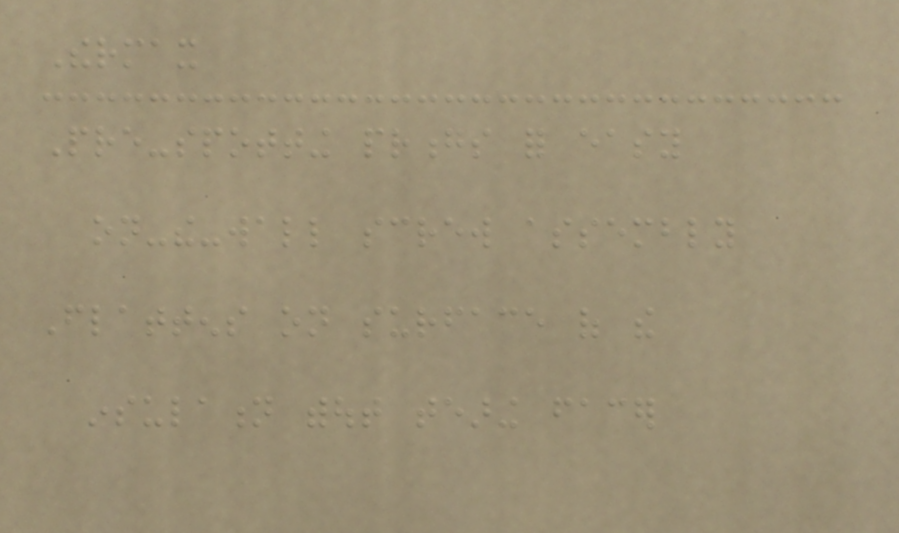Thermax
Pre-spotting prongs for easy
on-the-wall screw assembly
Flattens on surface of the
insulation without tearing facer
